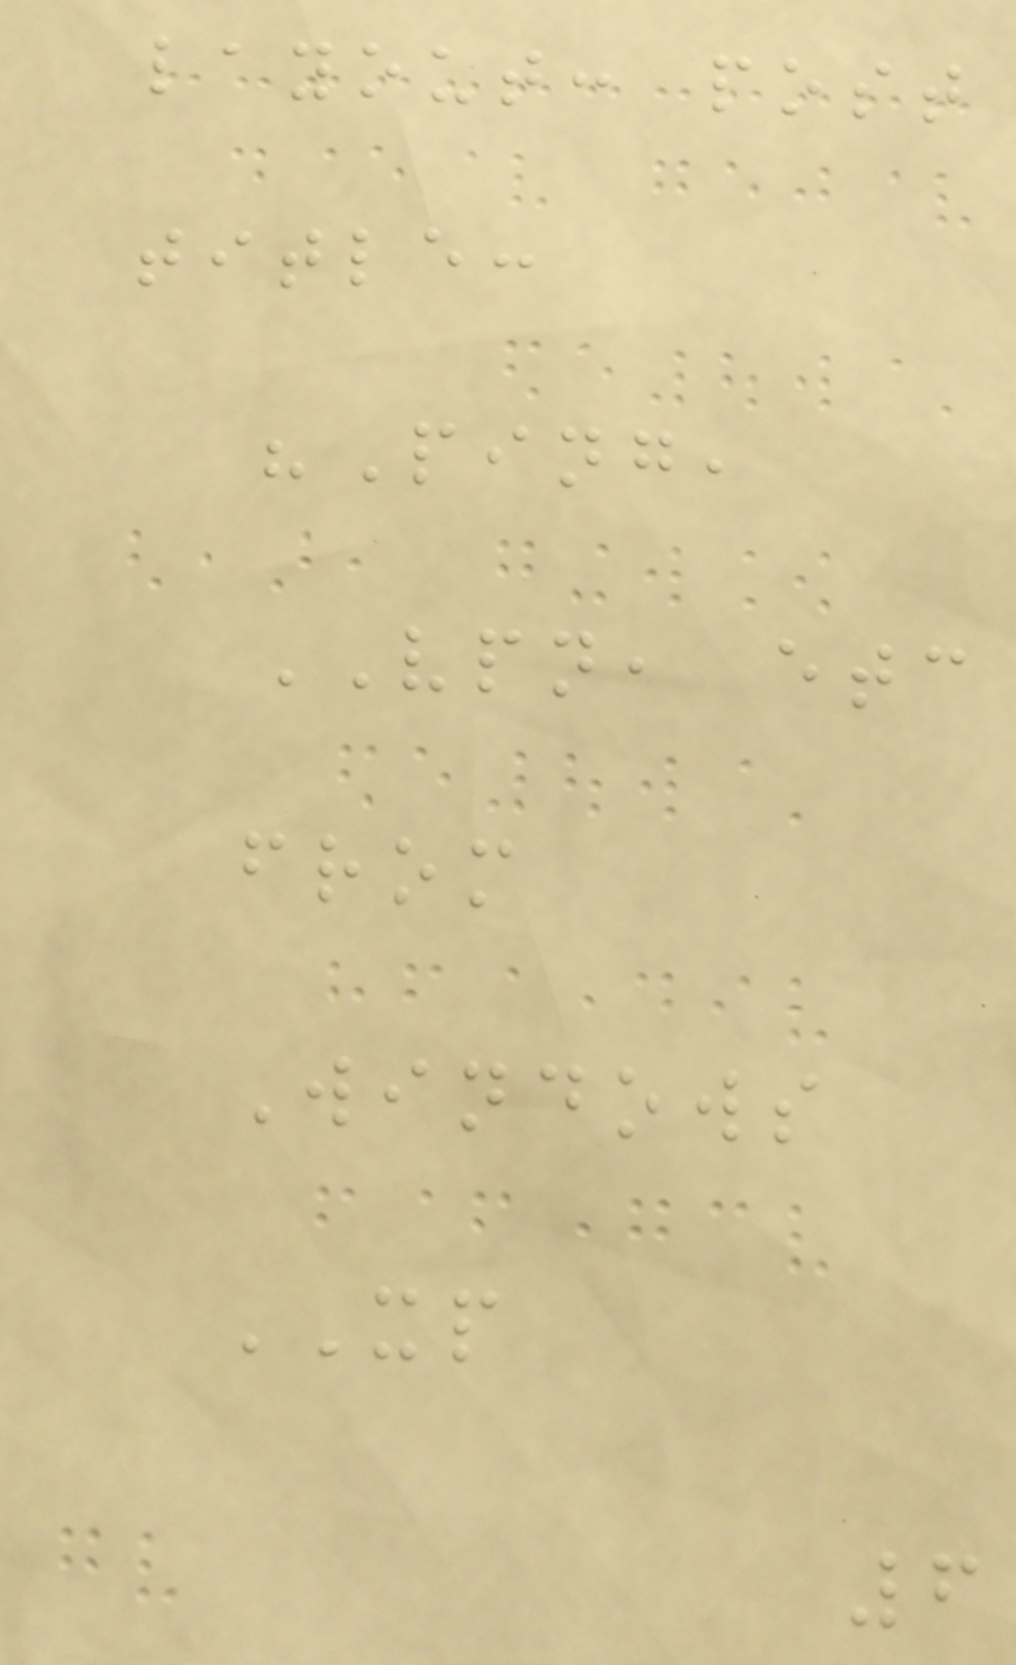layout: post
title:
"Ping,
VPN, etc
from
Windows
XP
6
